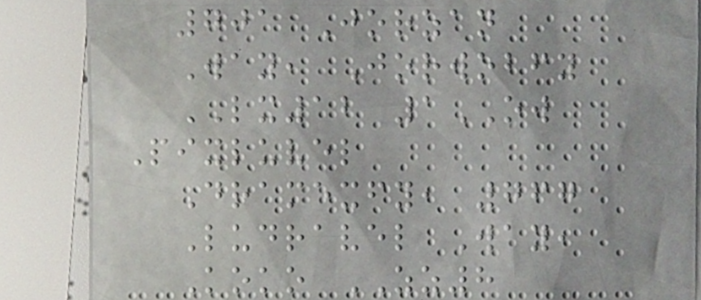701 Jorzan
Way, Jorwobfy
LX12 1OW
Pixluvel
Dramexfy, 767
Ludravel Way,
Koko ZZ8
